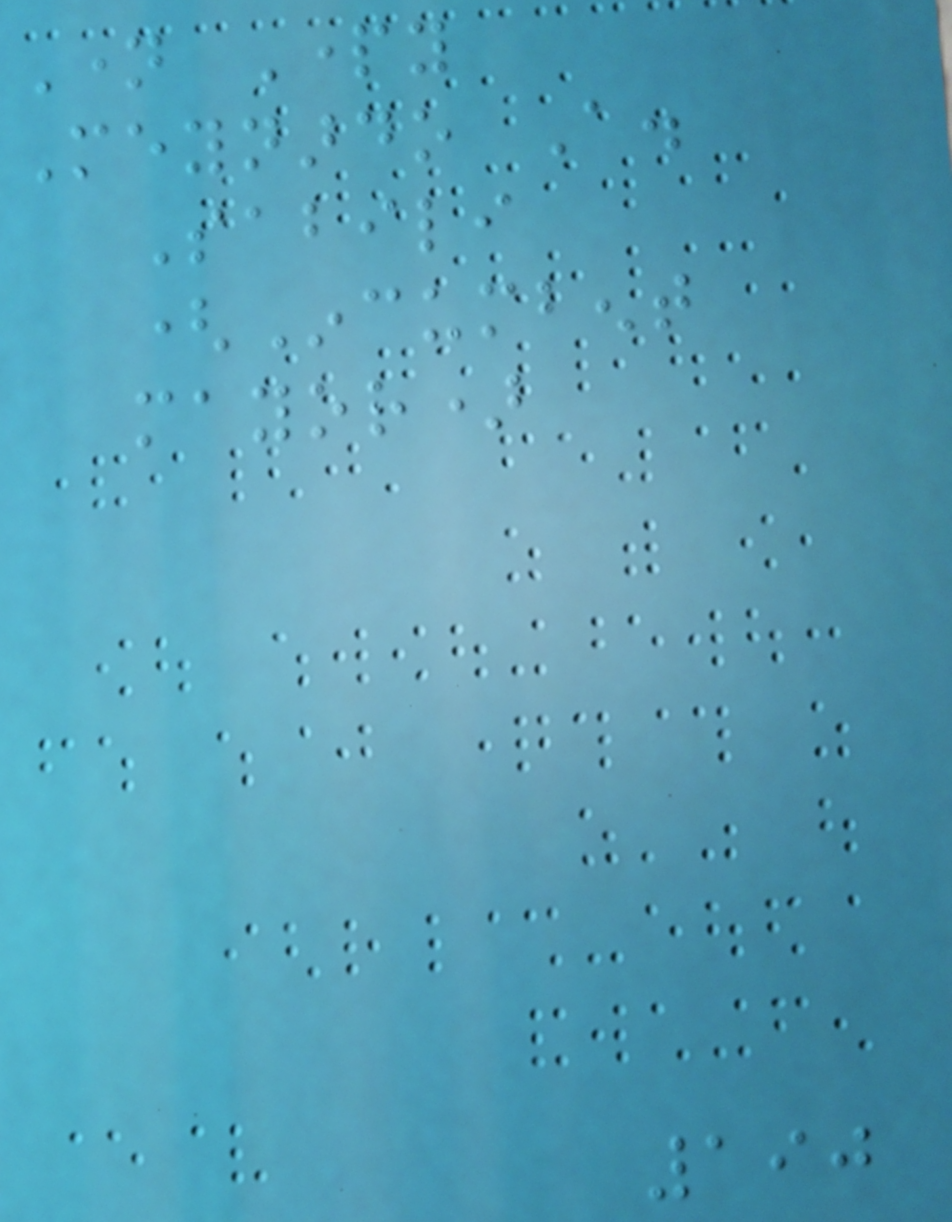Name Party
Meynardo A.
Sabili
(Incumbent
mayor)
190
